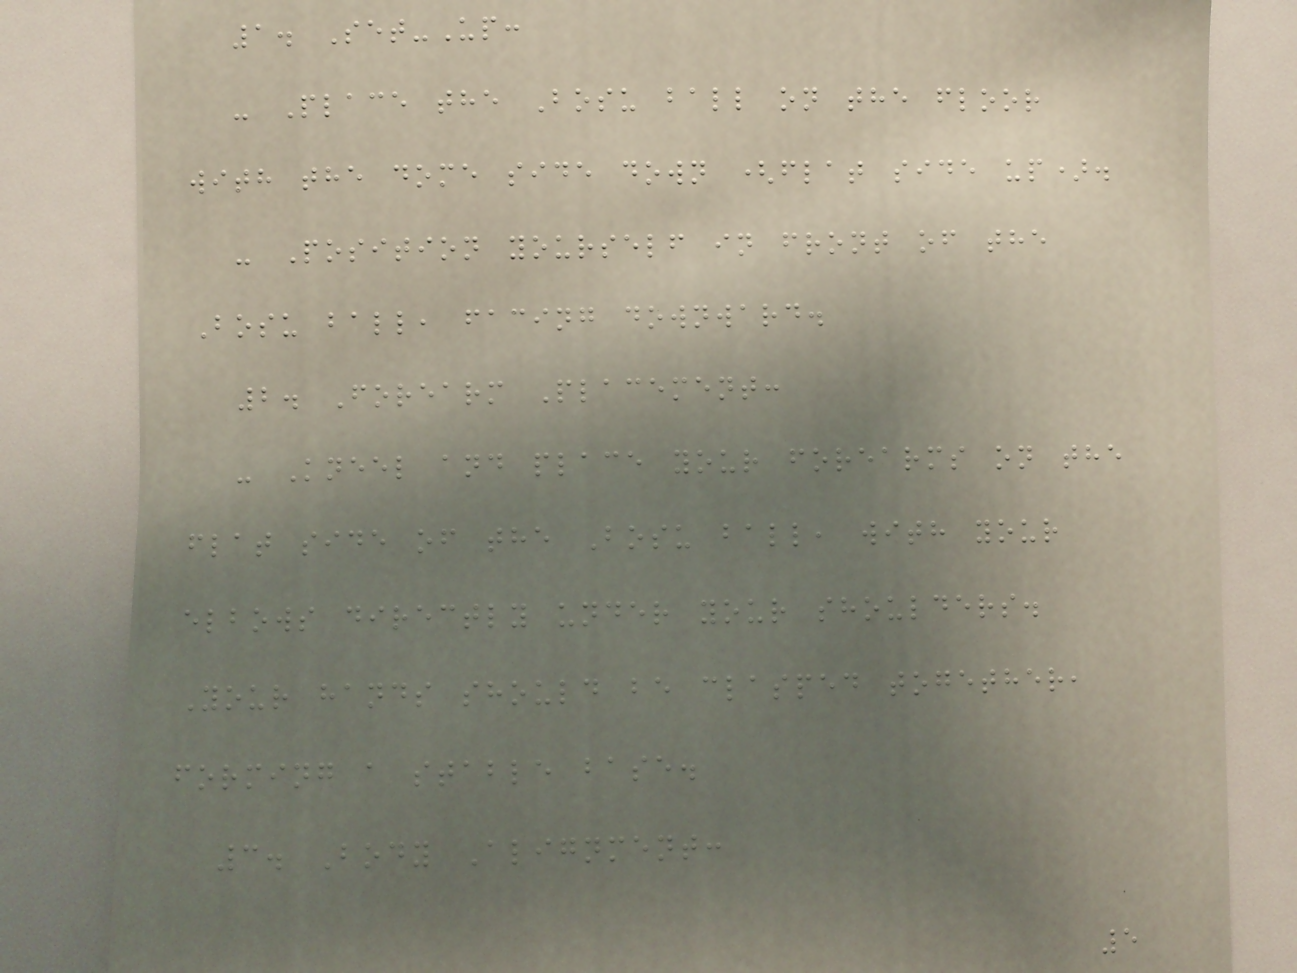1. Set-Up:
- Place the Bosu ball on the floor
with the dome side down (flat side up).
- Position yourself in front of the
Bosu ball, facing downward.
2. Forearm Placement:
- Kneel and place your forearms on the
flat side of the Bosu ball, with your
elbows directly under your shoulders.
Your hands should be clasped together,
forming a stable base.
3. Body Alignment:
5
